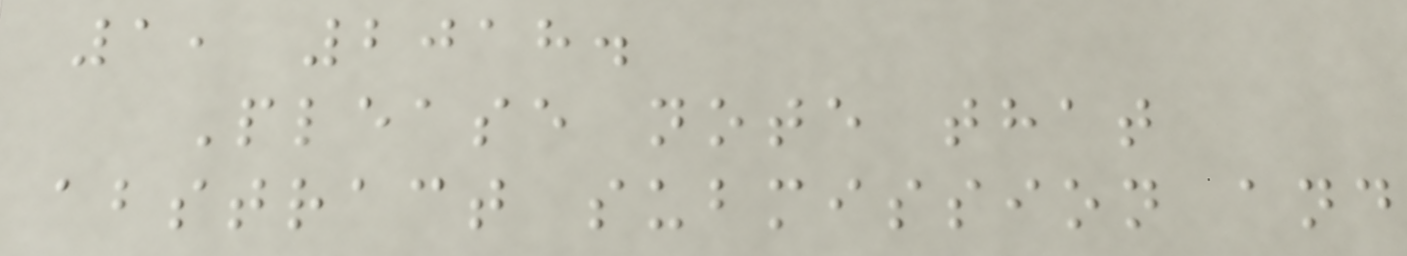1, 2018.
Please note that
abstract submission and
